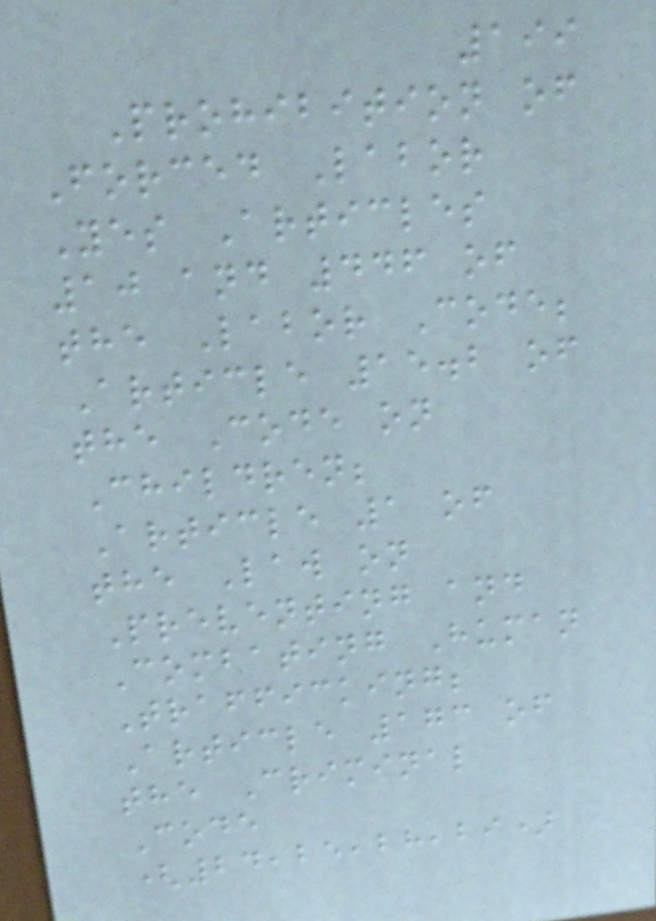199
Prohibition of
Forced Labor
Yes Articles
10 and 446 of
the Labor Code;
Article 15.2 of
the Code on
Children;
Article 1 of
the Law on
Preventing and
Combating Human
Trafficking;
Article 173 of
the Criminal
Code
(24,25,28,29)
